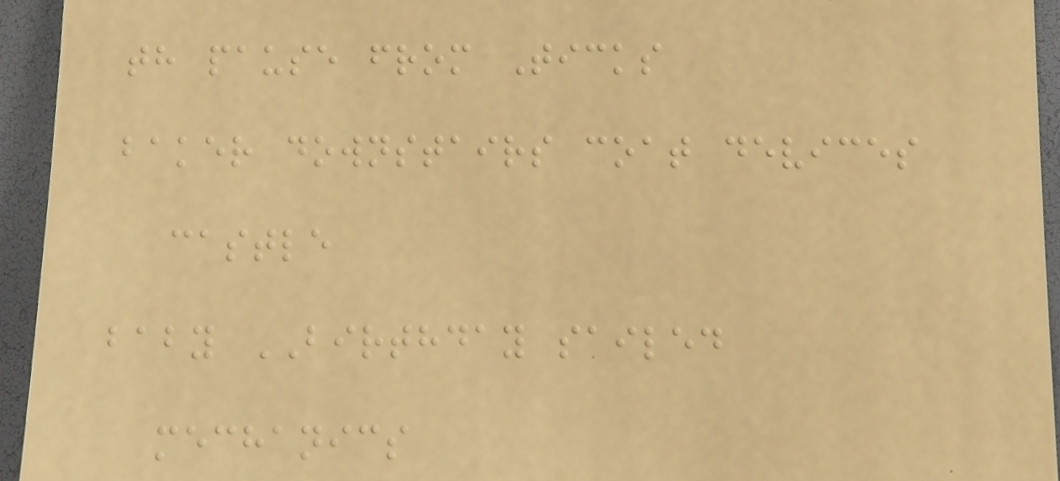th pause from Ticks
baker downstairs coat devices
castle
baby BIRTHDAY sailed
mechanics
